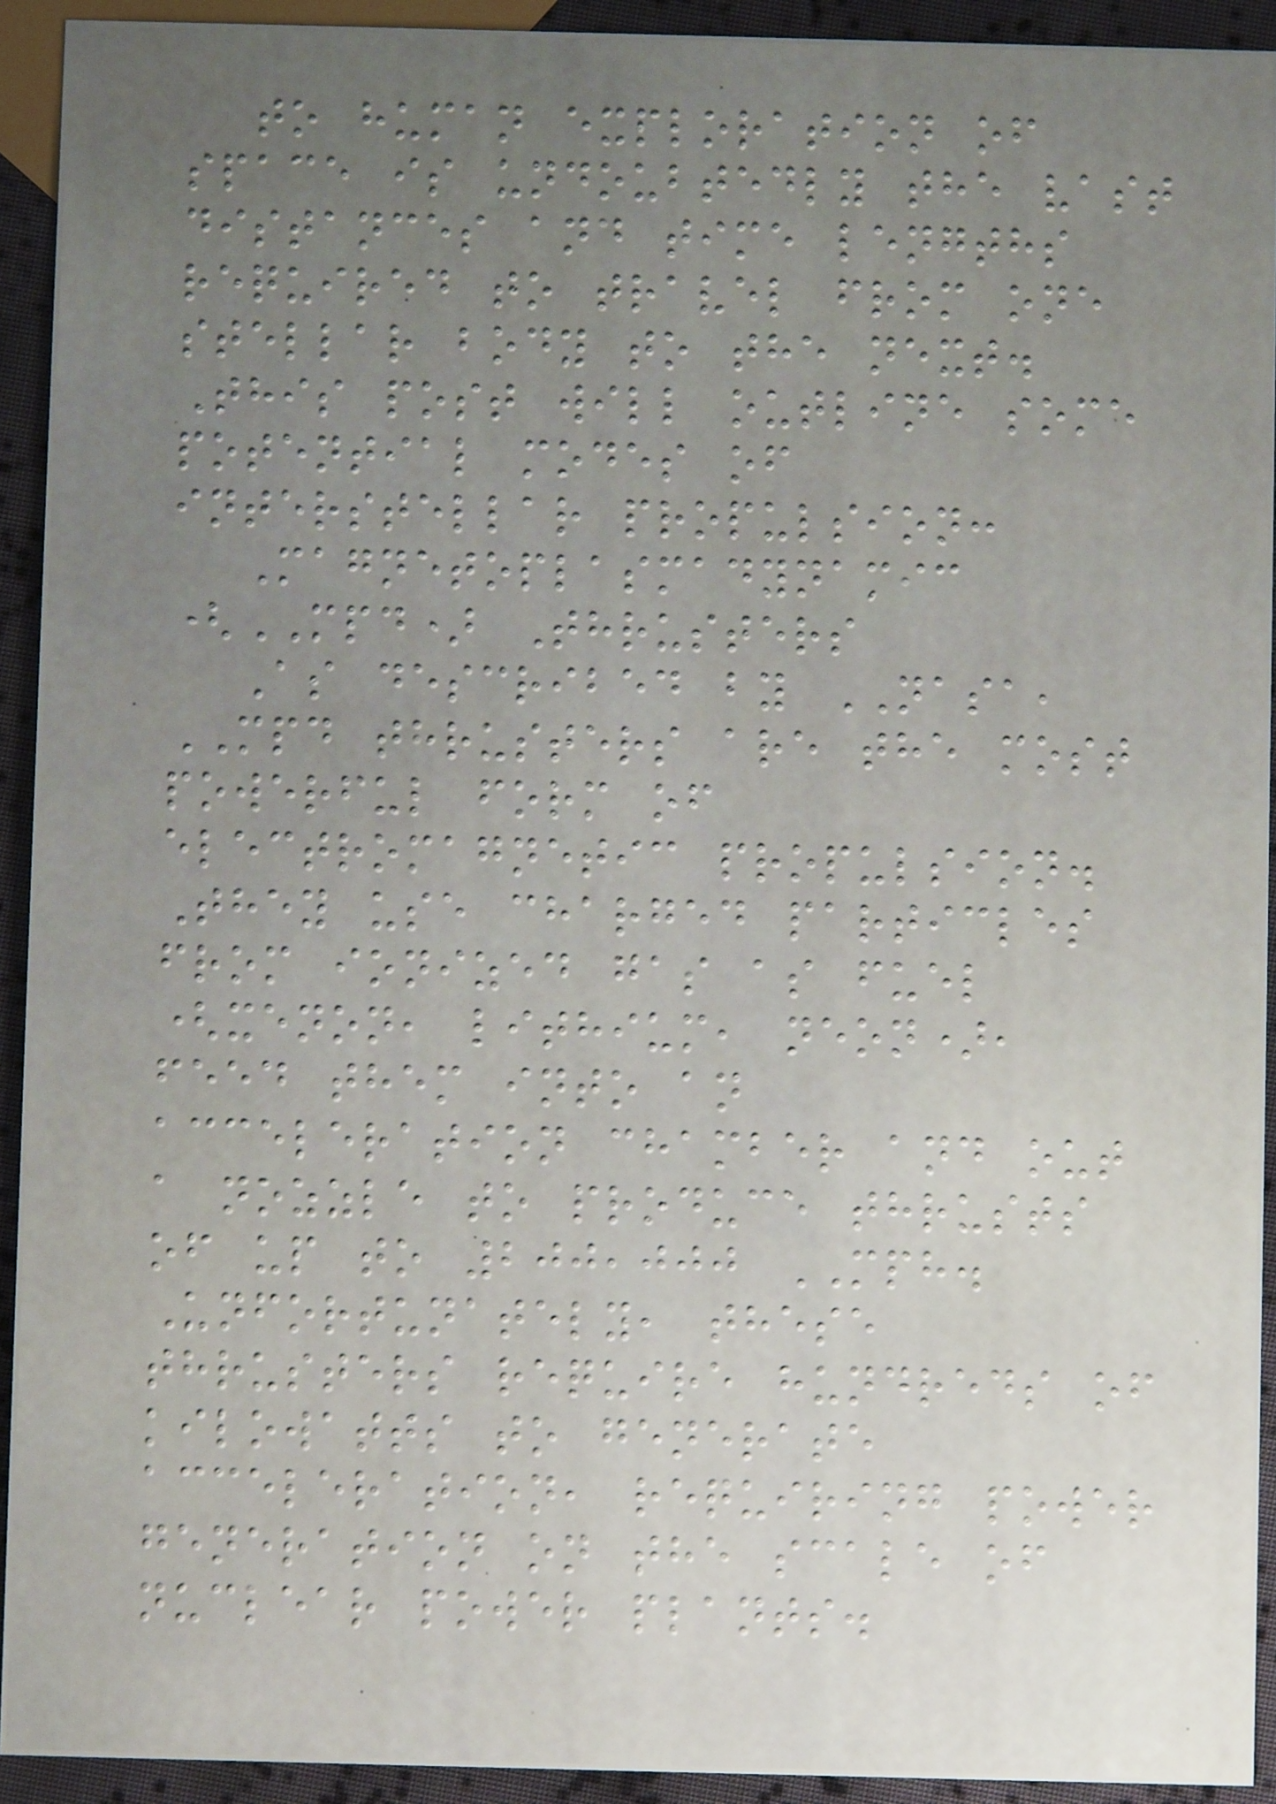to human exploration of
space is undoubtedly the vast
distances and time lengths
required to travel from one
stellar body to the next.
This post will outline some
potential modes of
interstellar propulsion:
Magnetoplasmadynamic
(MPD) Thrusters
As described by NASA,
MPD thrusters are the most
powerful form of
electromagnetic propulsion.
They use charged particles
from ionized gas as fuel
(xenon, lithium, neon),
feed them into an
acceleration chamber and out
a nozzle to produce thrusts
of up to 200,000 MPH.
Unfortunately, these
thrusters require hundreds of
kilowatts to generate
acceleration, requiring power
generation on the scale of
nuclear power plants.
